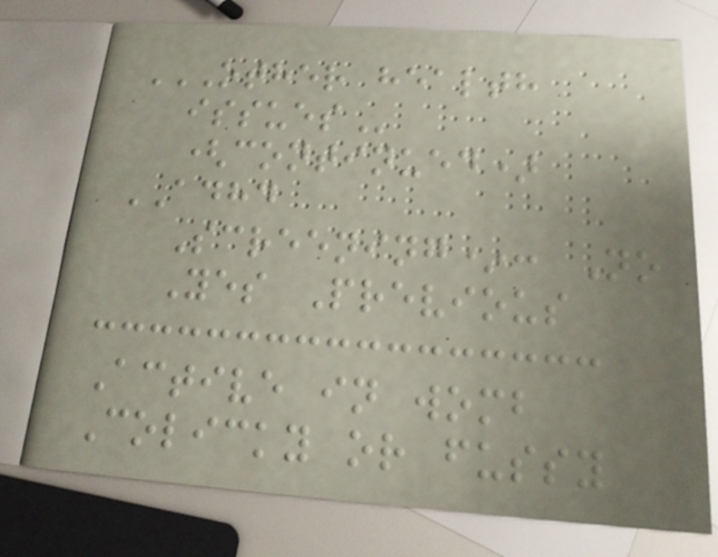OTHER HEALTH
ISSUES
(continued)
ADHD
Screening*: No
Yes Previous
Active in womb
Colicky or fussy
